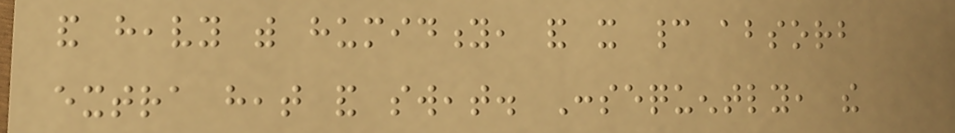and heavy with humidity, and it cannot absorb
extra heat and sweat. Consequently, the
